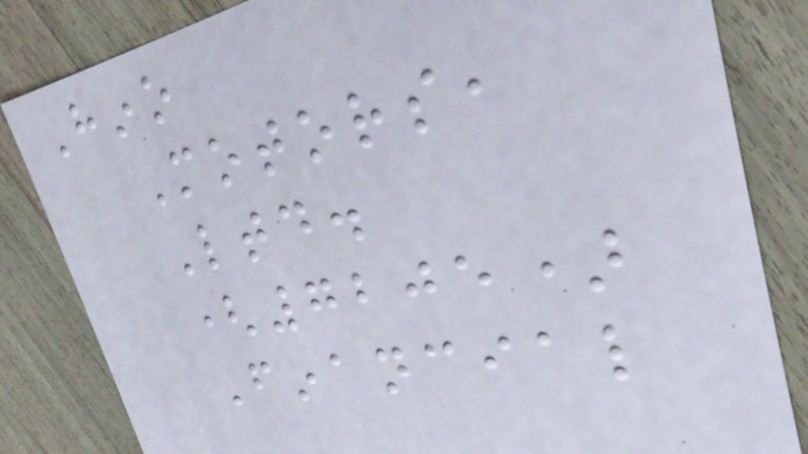Hino
Motors,
Ltd.
(7205)
Financial
